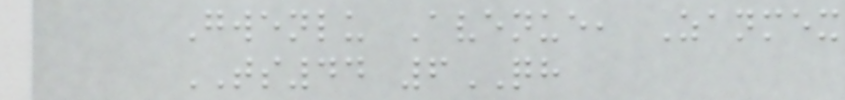Gwenlu Avenue, Zanmex
TS44 6QH
